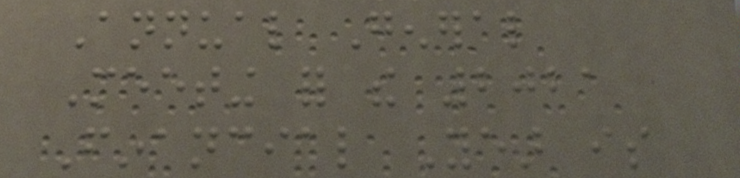Annual General
Meeting for the 2021
Financial Year is
